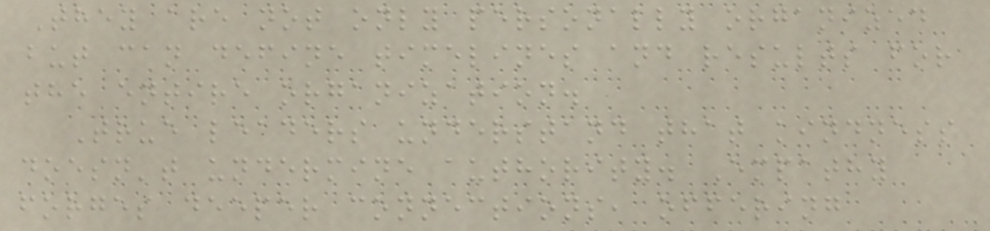They are not only personally organized
but can define timelines and results for
the entire organization.
True leaders understand that kindness
doesn't undermine authority. Empathy
forges deeper connections, offering
